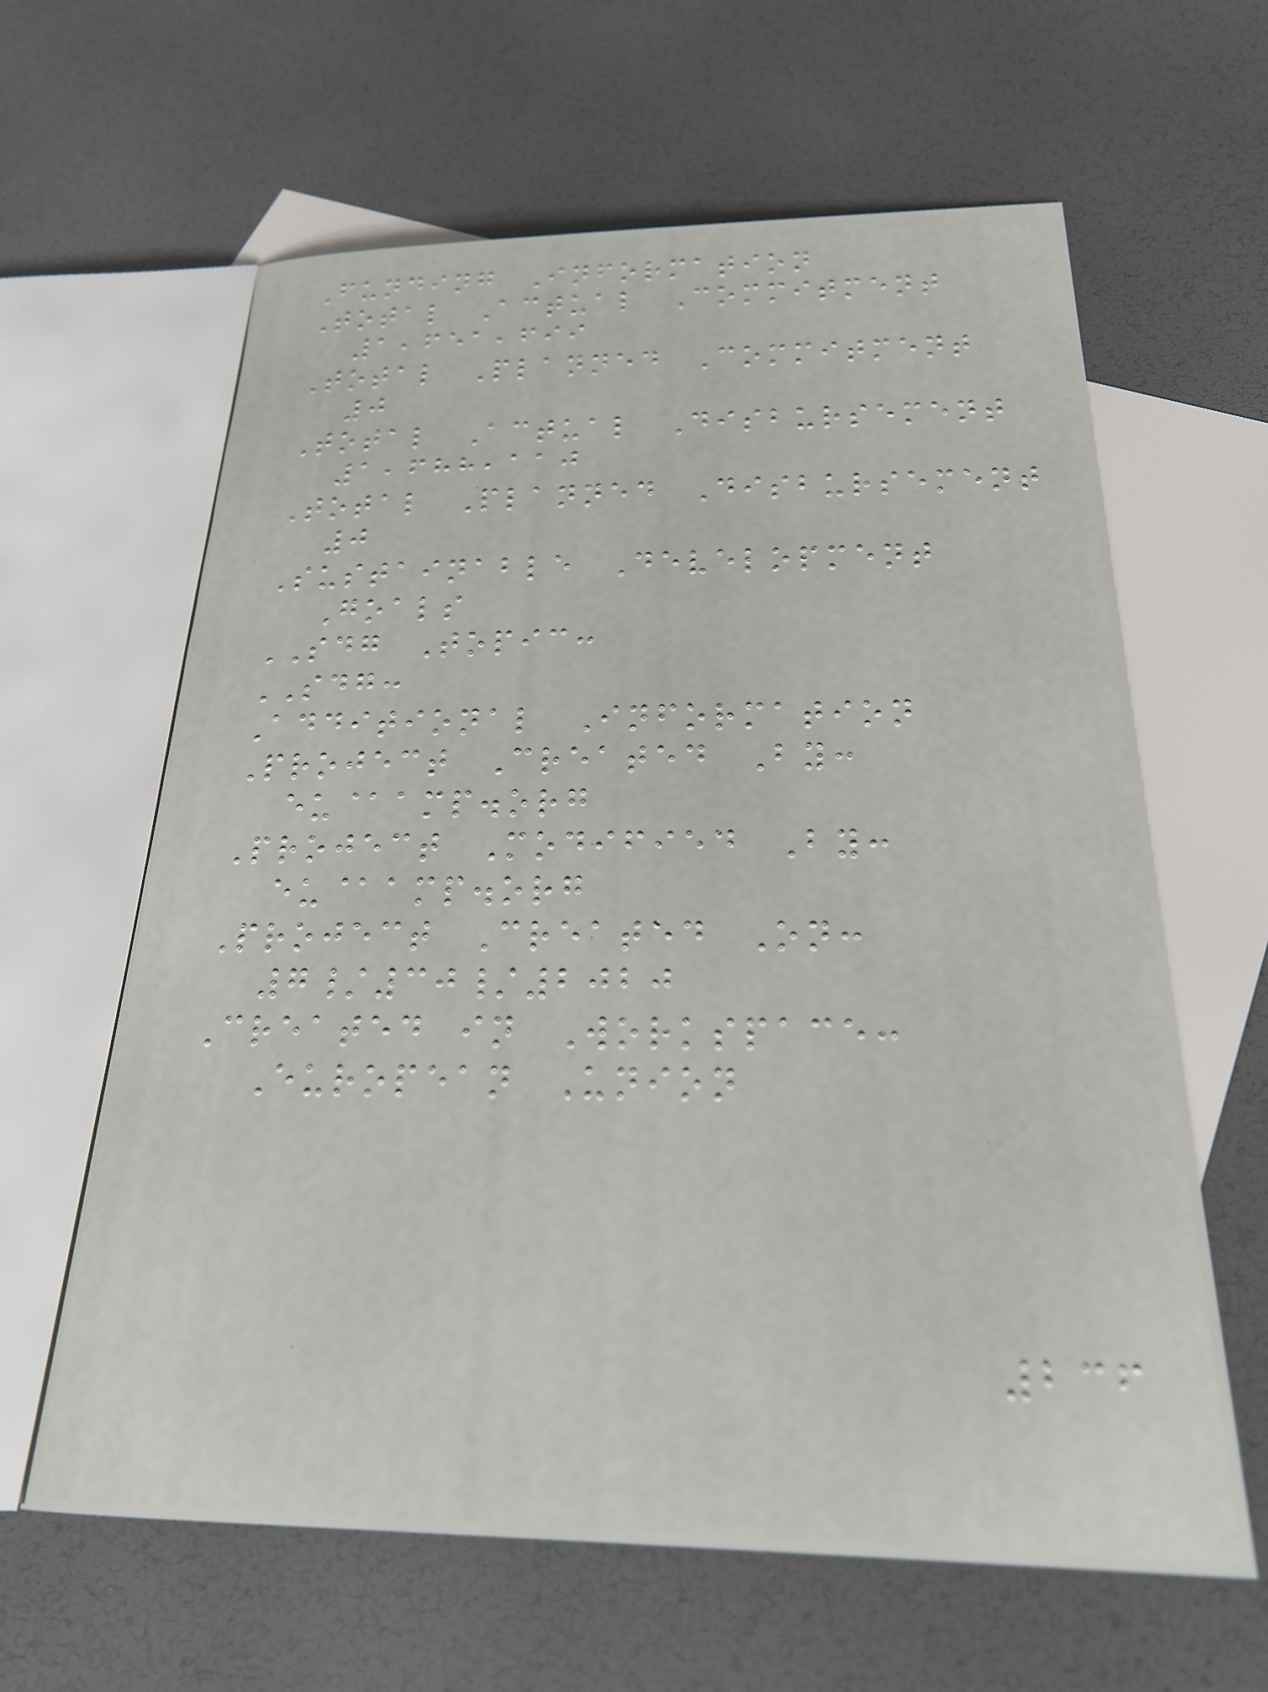Funding Information
Total Actual Commitment
1,651,699
Total Planned Commitment
0
Total Actual Disbursement
1,688,110
Total Planned Disbursement
0
Sustainable Development
Goals
SDG Topic:
SDG:
Additional Information
Project Created By:
eu@amp.org
Project Modified By:
eu@amp.org
Project Created On:
7/30/2020
Created in Workspace:
European Union
236
